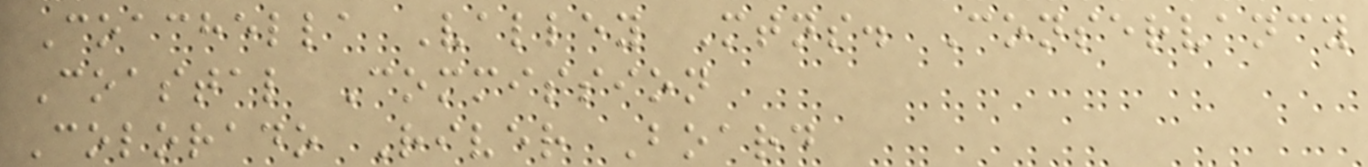Coachella Valley Mtns. Conservancy
Coastal Commission
Colorado River Board
